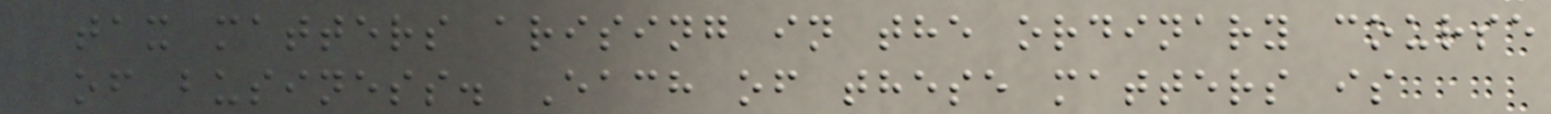tax matters arising in the ordinary course
of business. Each of these matters is
